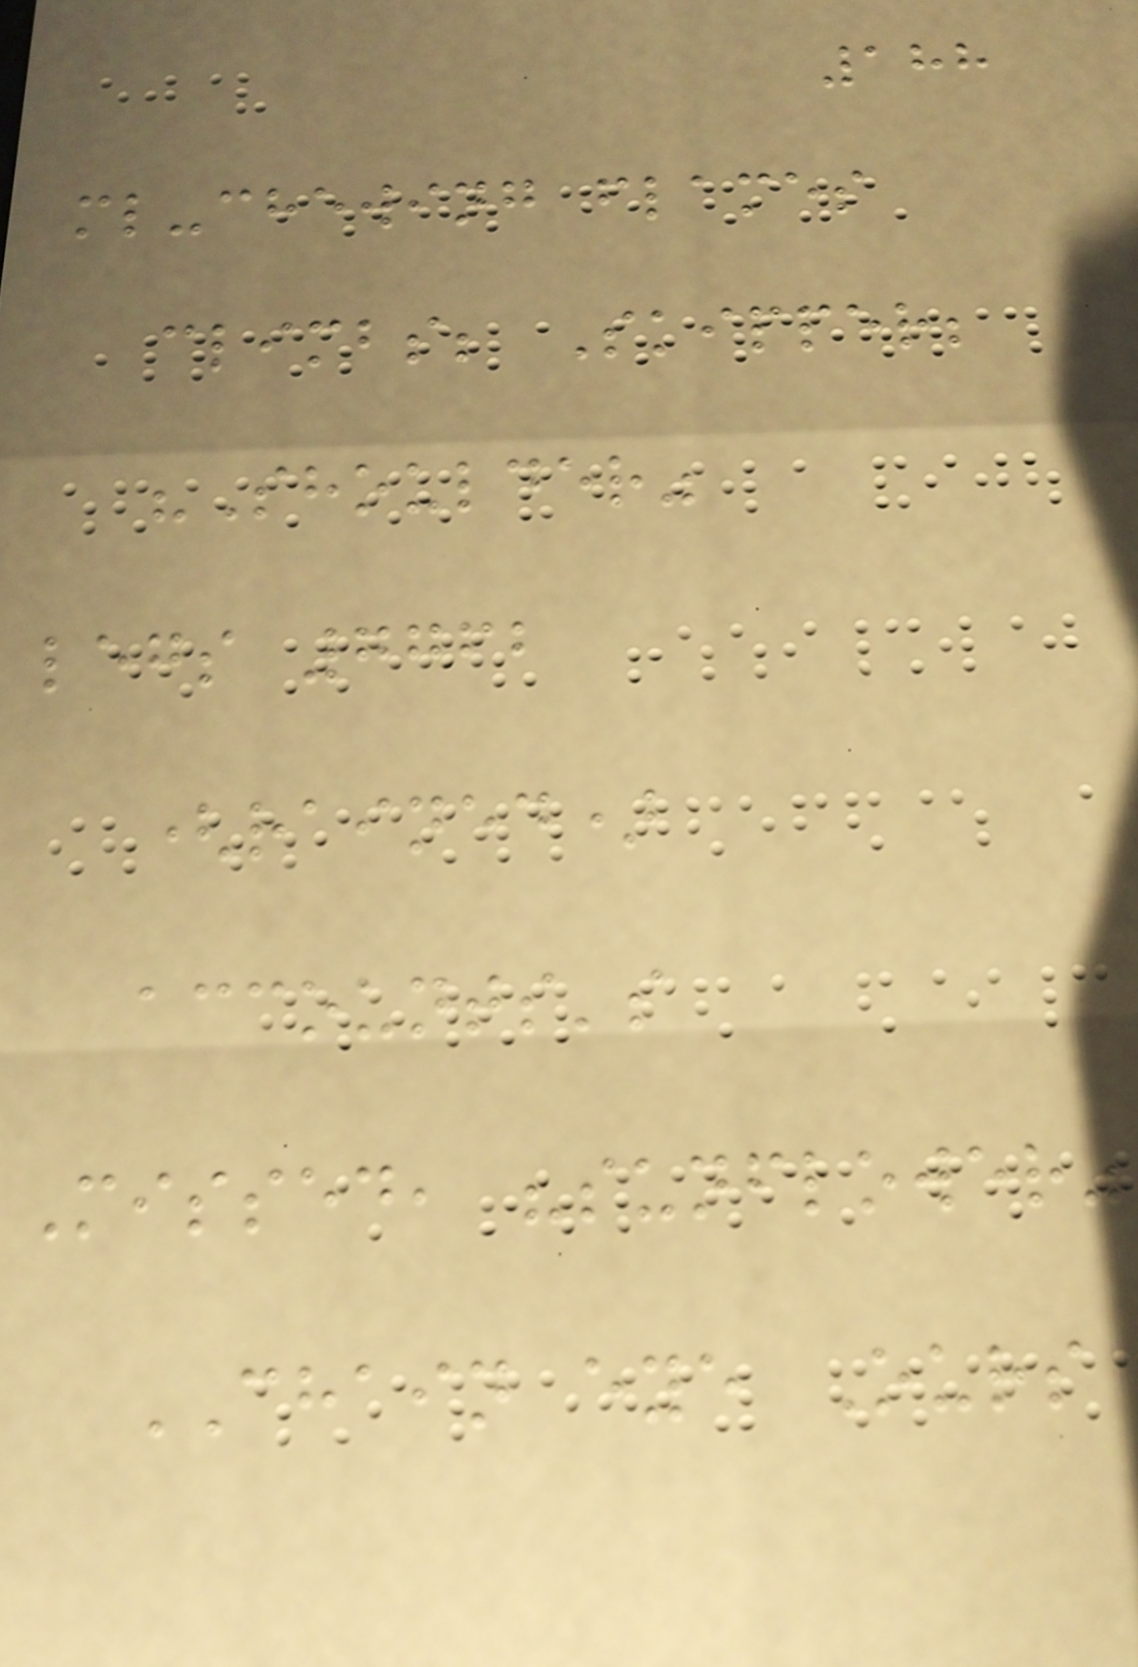188
ml-chewing flames
climbs; Skipper;
"Shoulder"
legs 7762
(rained)
accounts's
Missed, "sunflower"
CHAIN eye Ours
